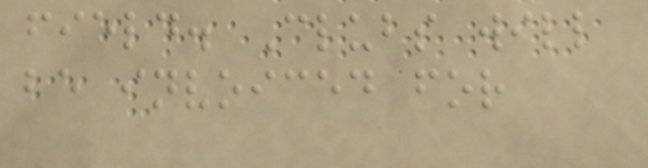field. Clubs will
be invoiced for
